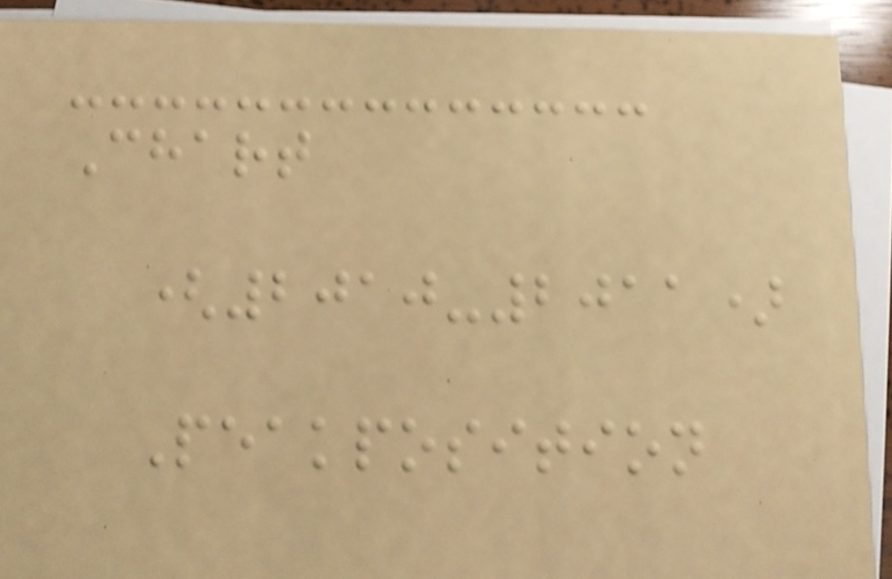Chart
(2010-2011)
Peakposition
